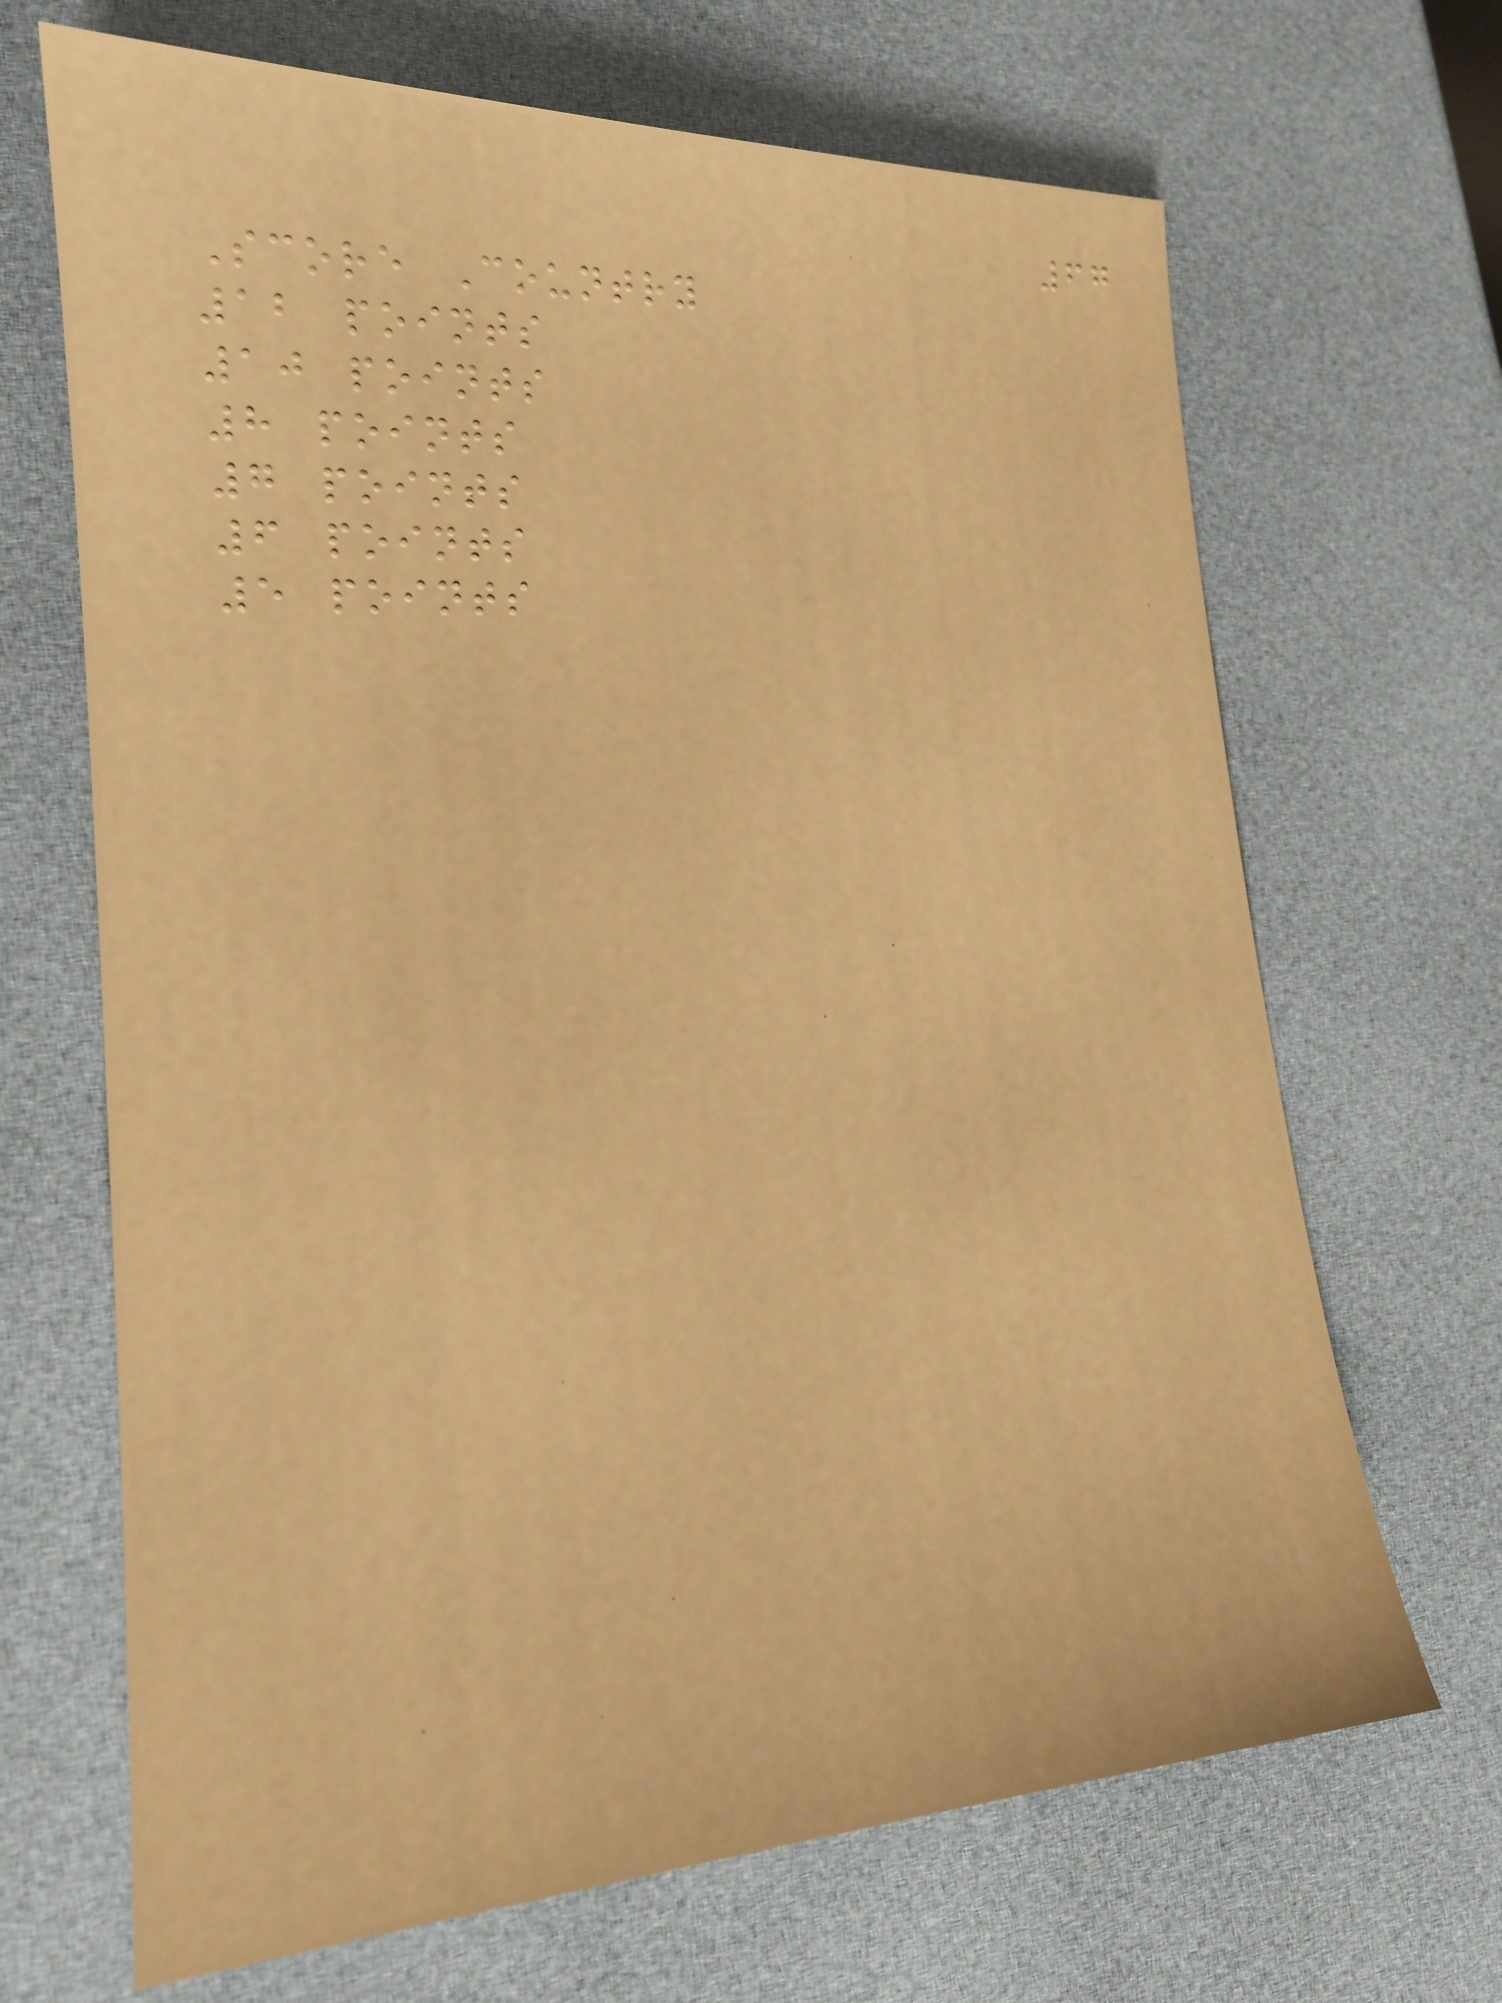67
Score Country
12 points
10 points
8 points
7 points
6 points
5 points
